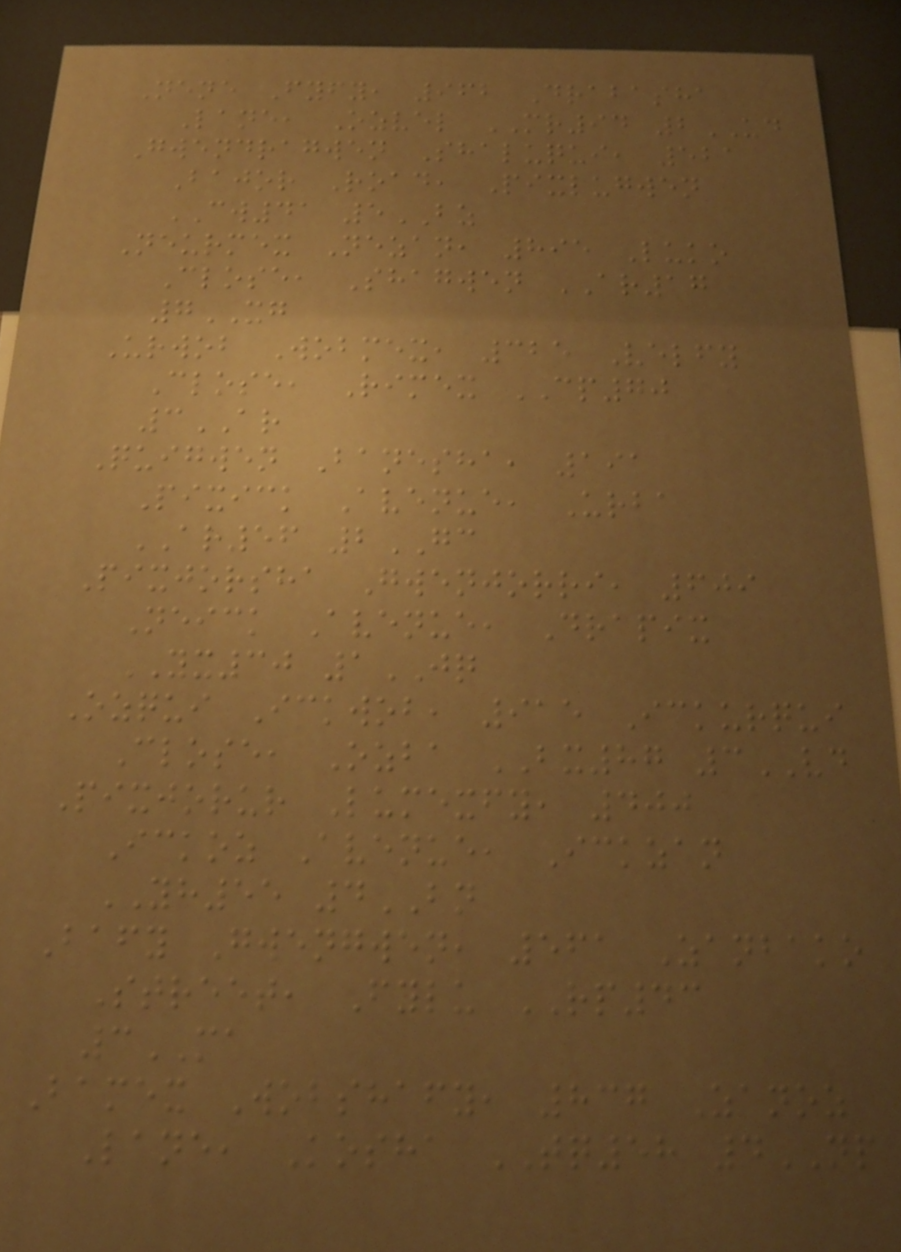Nene Fyfy, 962 Drabasha
Lane, Ozvel MR94 2UD
Gwendragwen Shaluqui, 521
Bajor Road, Pixlugwen
CW41 5BZ
Neurmex Nezan, 895 Luko
Close, Shagwen AR17
7XG
Urwob Wobmex, 325 Velfy
Close, Rimex CP70
3AR
Quigwen Banesha, 191
Pixick Avenue, Urba
AR56 2GC
Pixjorsha Gwenjorri, 609
Neick Avenue, Drapix
YX30 1JQ
Ozqui Ickwob, 915 Ickurqui
Close, Ozba BX87 3VD
Pixjorur Lumexfy, 400
Ickoz Avenue, Ickzan
YH55 4BN
Bafy Gwengwen, 561 Zanbako
Street, Fylu RP43
3MA
Bamex Wobshafy, 837 Zanoz
Lane, Kosha TQ58 4NP
